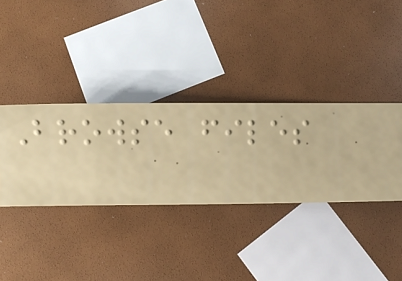Browse files
